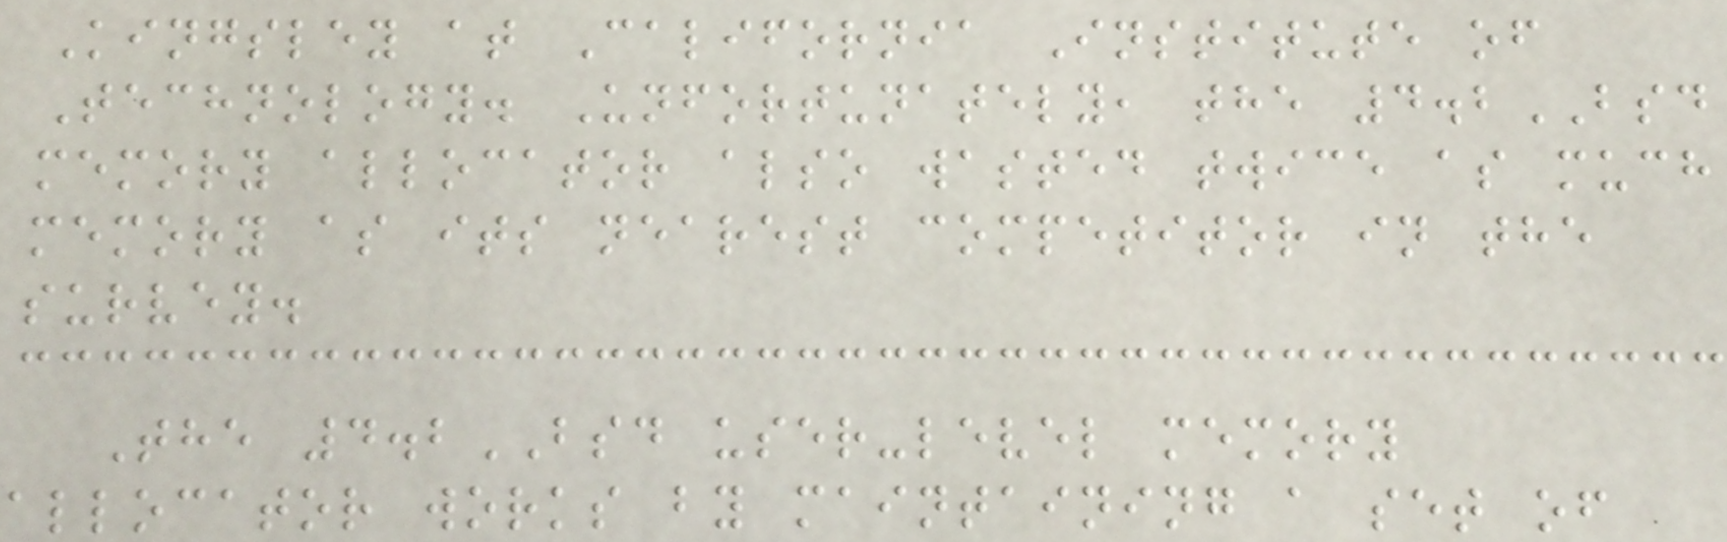Kingsley at California Institute of
Technology. Unfortunately, the 4.2BSD
memory allocator also wasted twice as much
memory as its nearest competitor in the
survey.
The 4.2BSD user-level memory
allocator works by maintaining a set of
